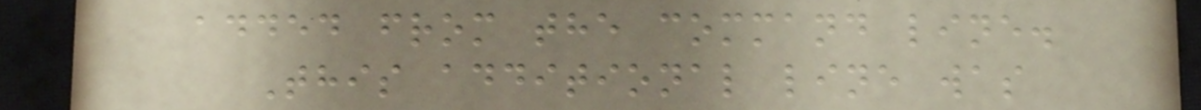added from the command line.
This additional line was
